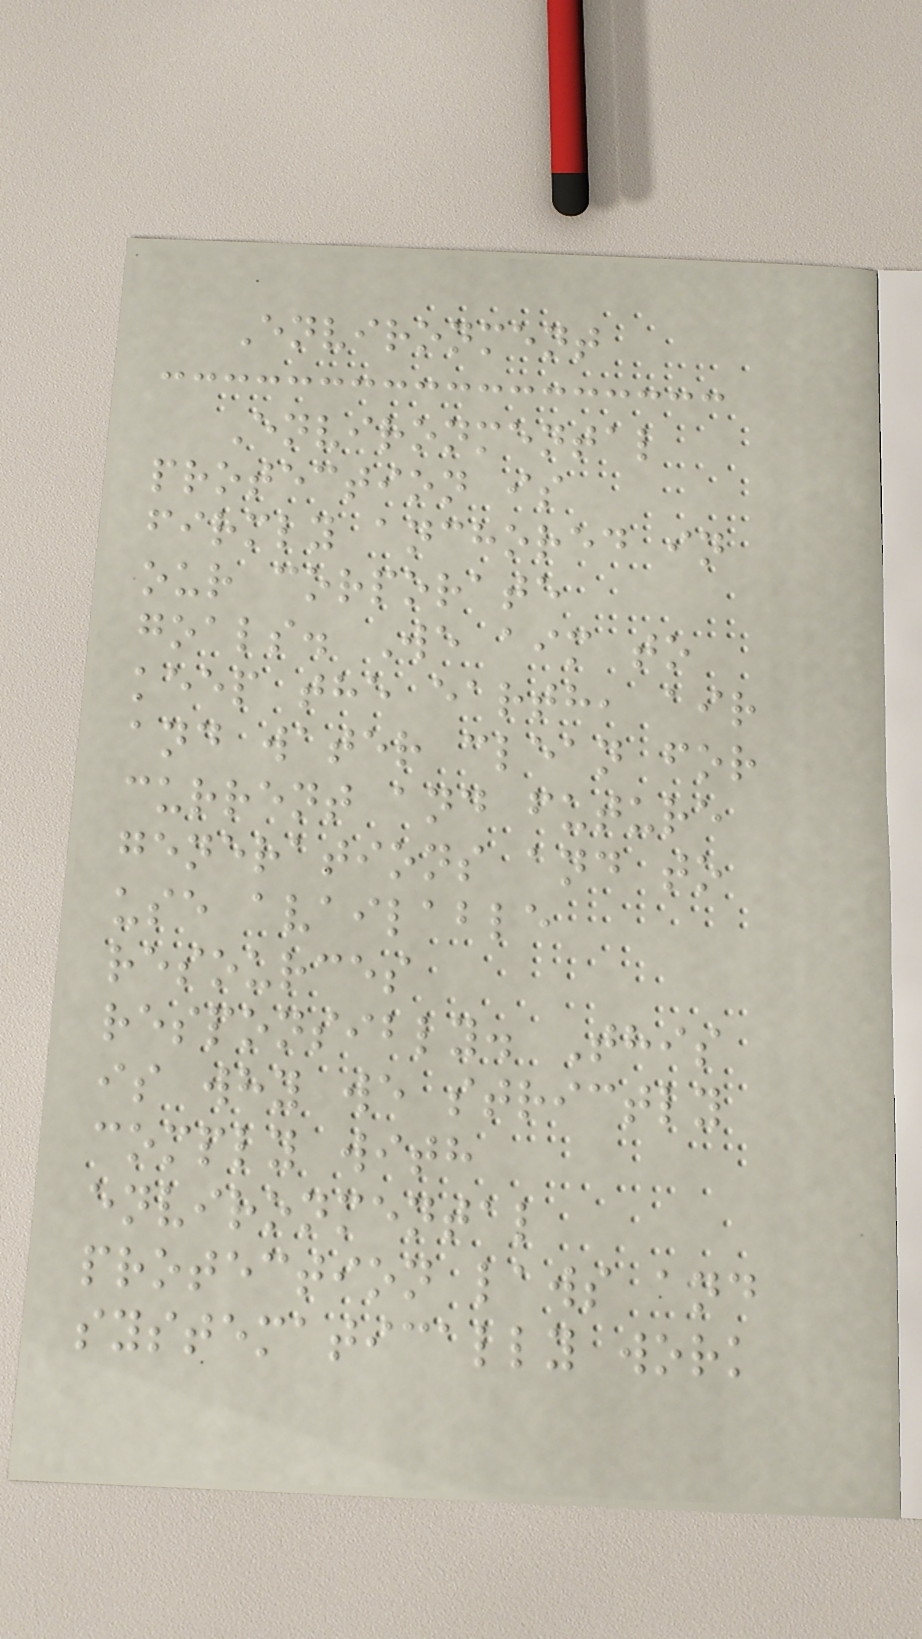Environment
Environmental
protection is
firmly anchored in
our corporate
goals. We aim to
keep the earth, air
and water clean for
current and future
generations and to
use available
resources
responsibly. This
is why we strictly
comply with
environmental
protection laws and
systematically work
